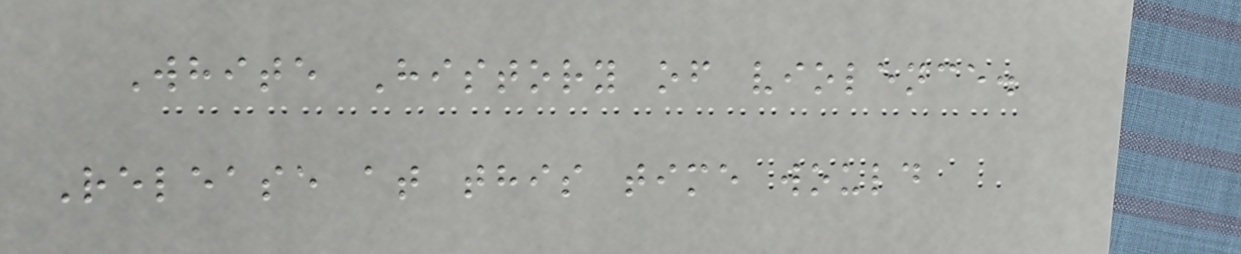White History of violence.
Release at this time would
